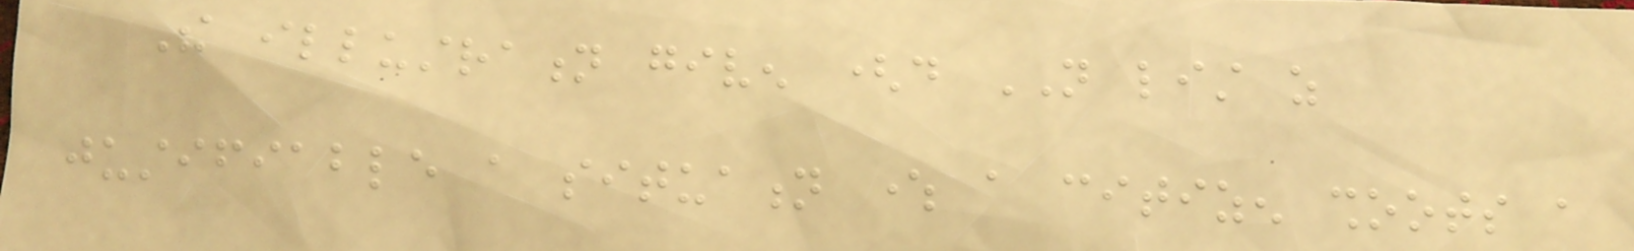The illustration given (do NOT list as
justifiable a situation where a citizen shoots a
